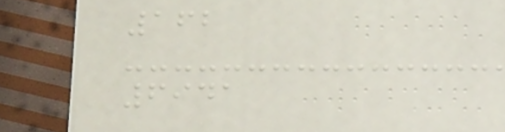162
6941
